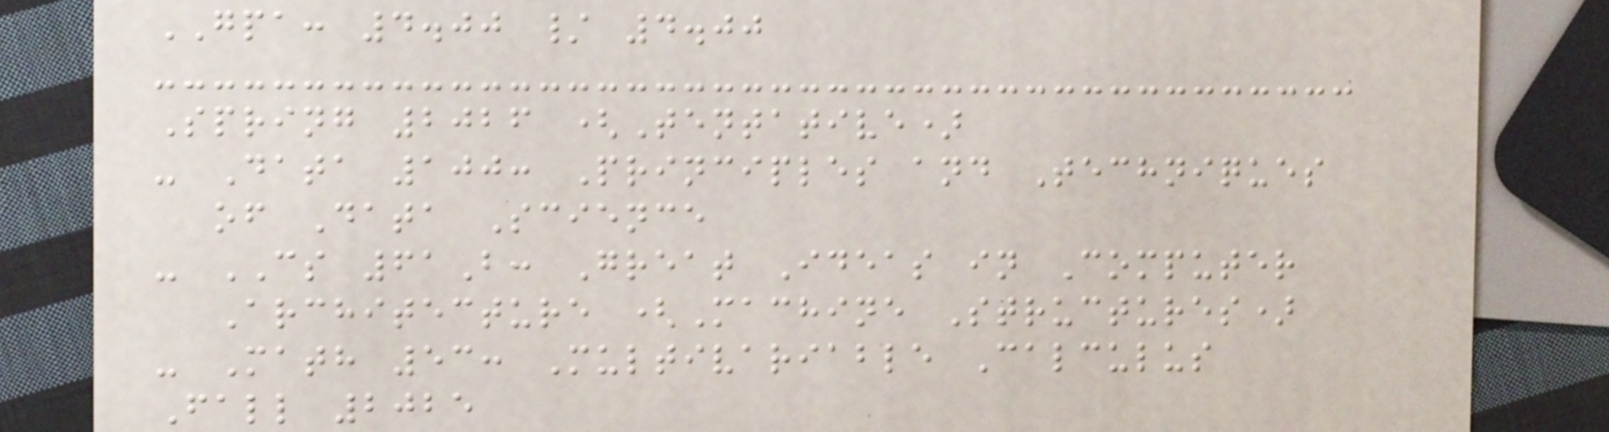GPA: 4.00 / 4.00
Spring 2026 (Tentative)
- Data 100: Principles and Techniques
of Data Science
- CS 61B: Great Ideas in Computer
Architecture (Machine Structures)
- Math 53: Multivariable Calculus
Fall 2025
